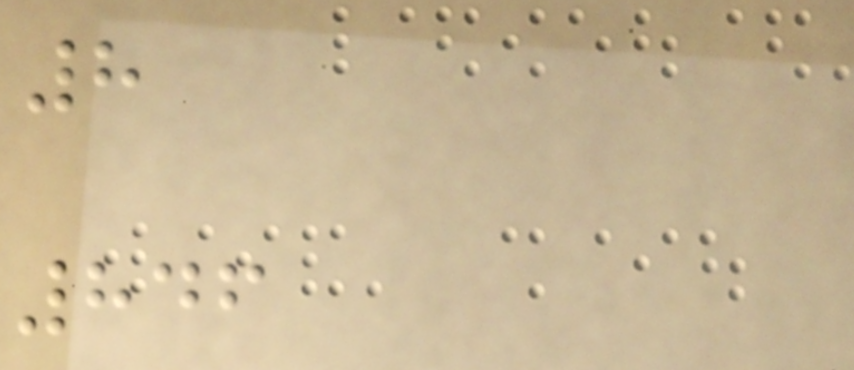8
846
